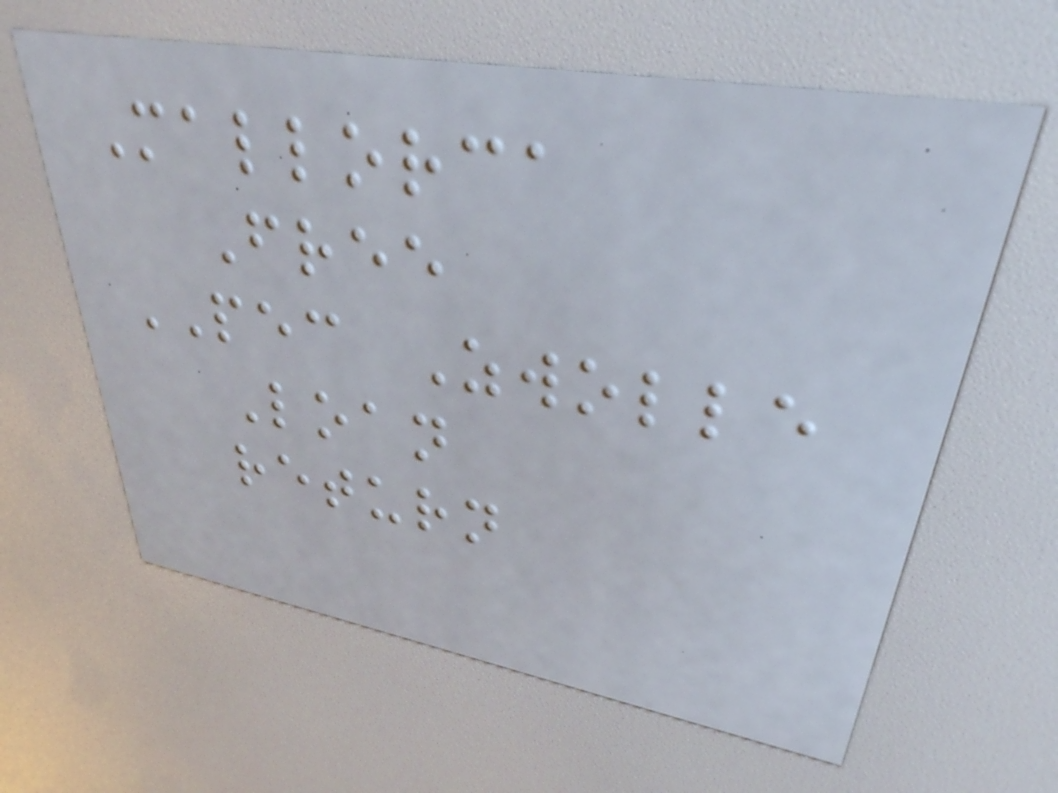Mallorca
Free
PEC Zwolle
Loan
return
